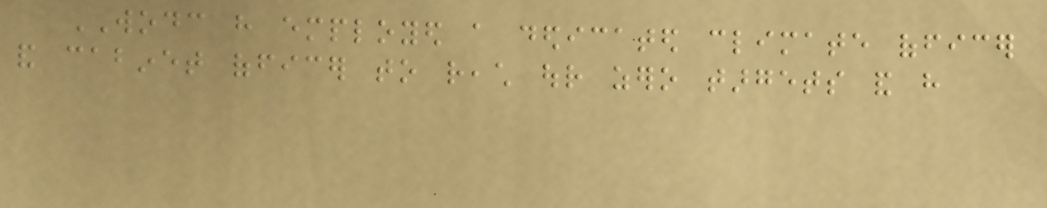WODC have employed a dedicated climate officer
and cabinet officer to reach our zero targets and have
